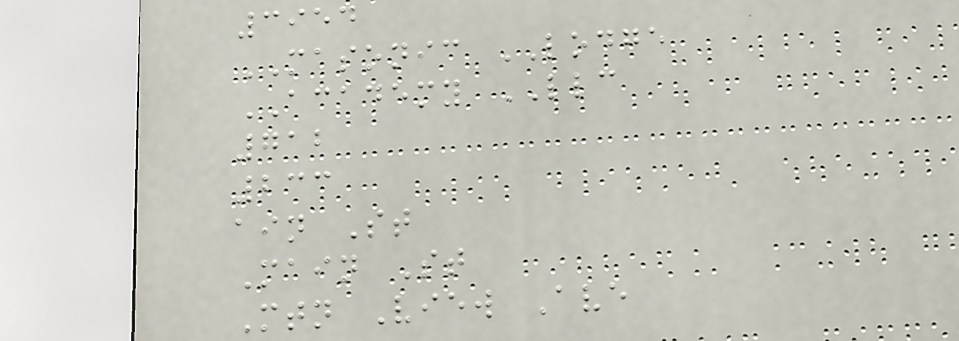3954
MASONIC LODGE
ACADEMY LLC
712
233
ain St
Main St
Mtn View Ave
